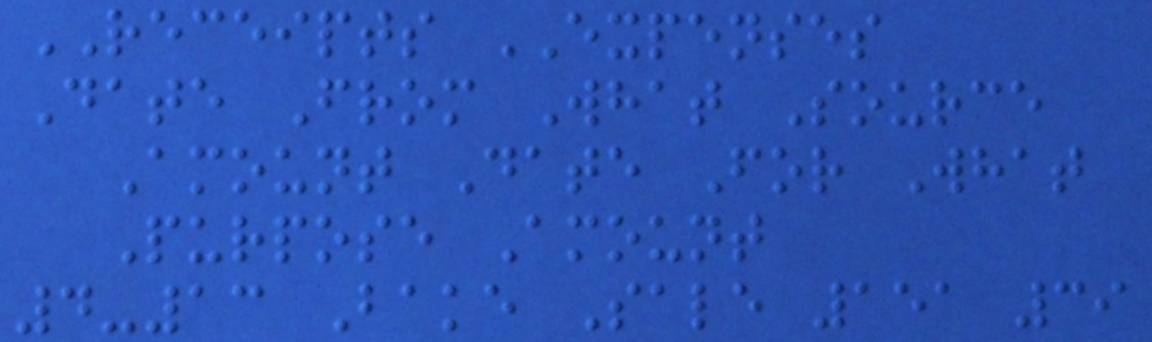RECEIPTS EXPENSES
Date From What Source
Amount Date For What
Purpose Amount
4-13 Bake Sale 151 39
